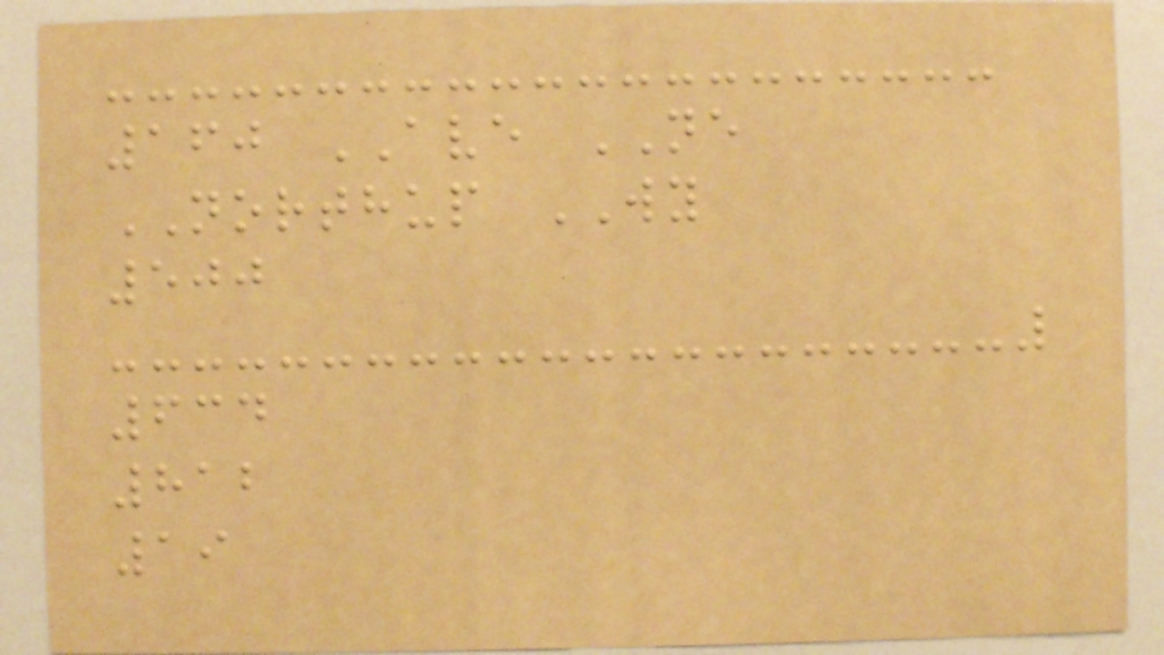160 AVE NE
NORTHUP WY
500
634
812
19
